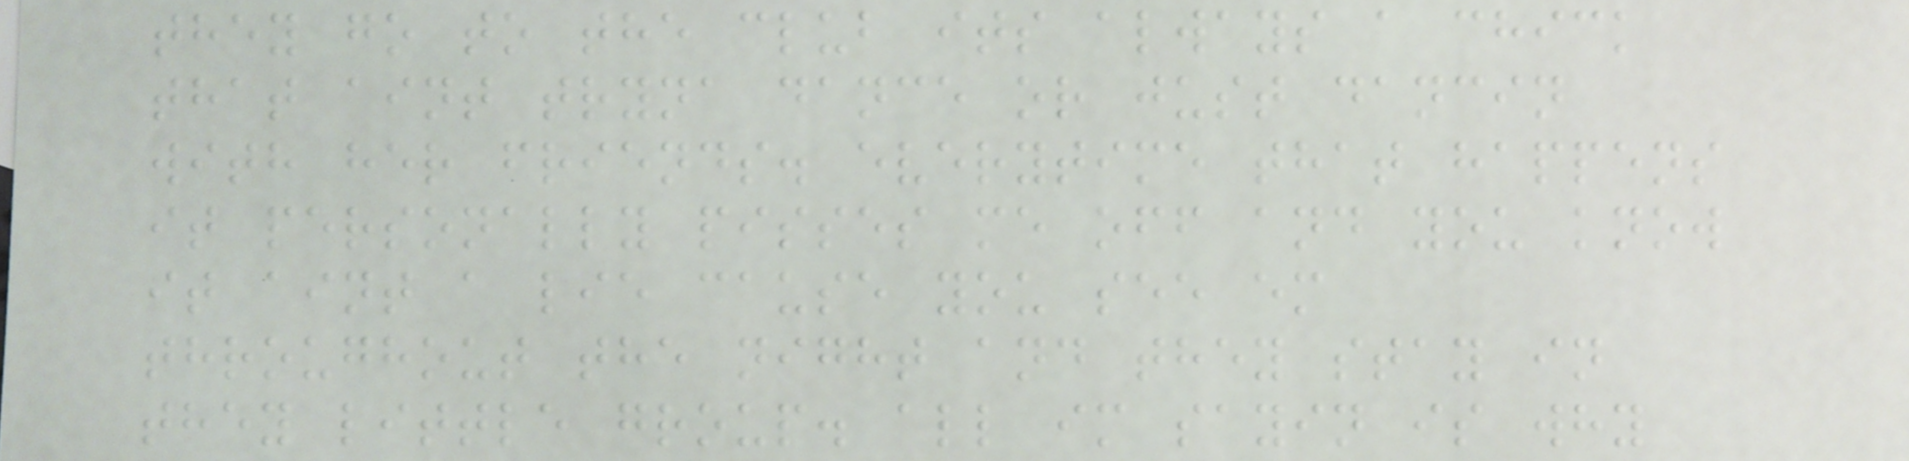they go to the club its always a chick
that aint tryna dance or just dancin
with her friends. everytime that happens
it personally pisses me off and you know
it aint a lie cause you see em
throughout the night and they stay in
they little group. all im sayin is why
